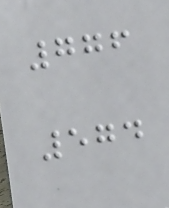776
574
